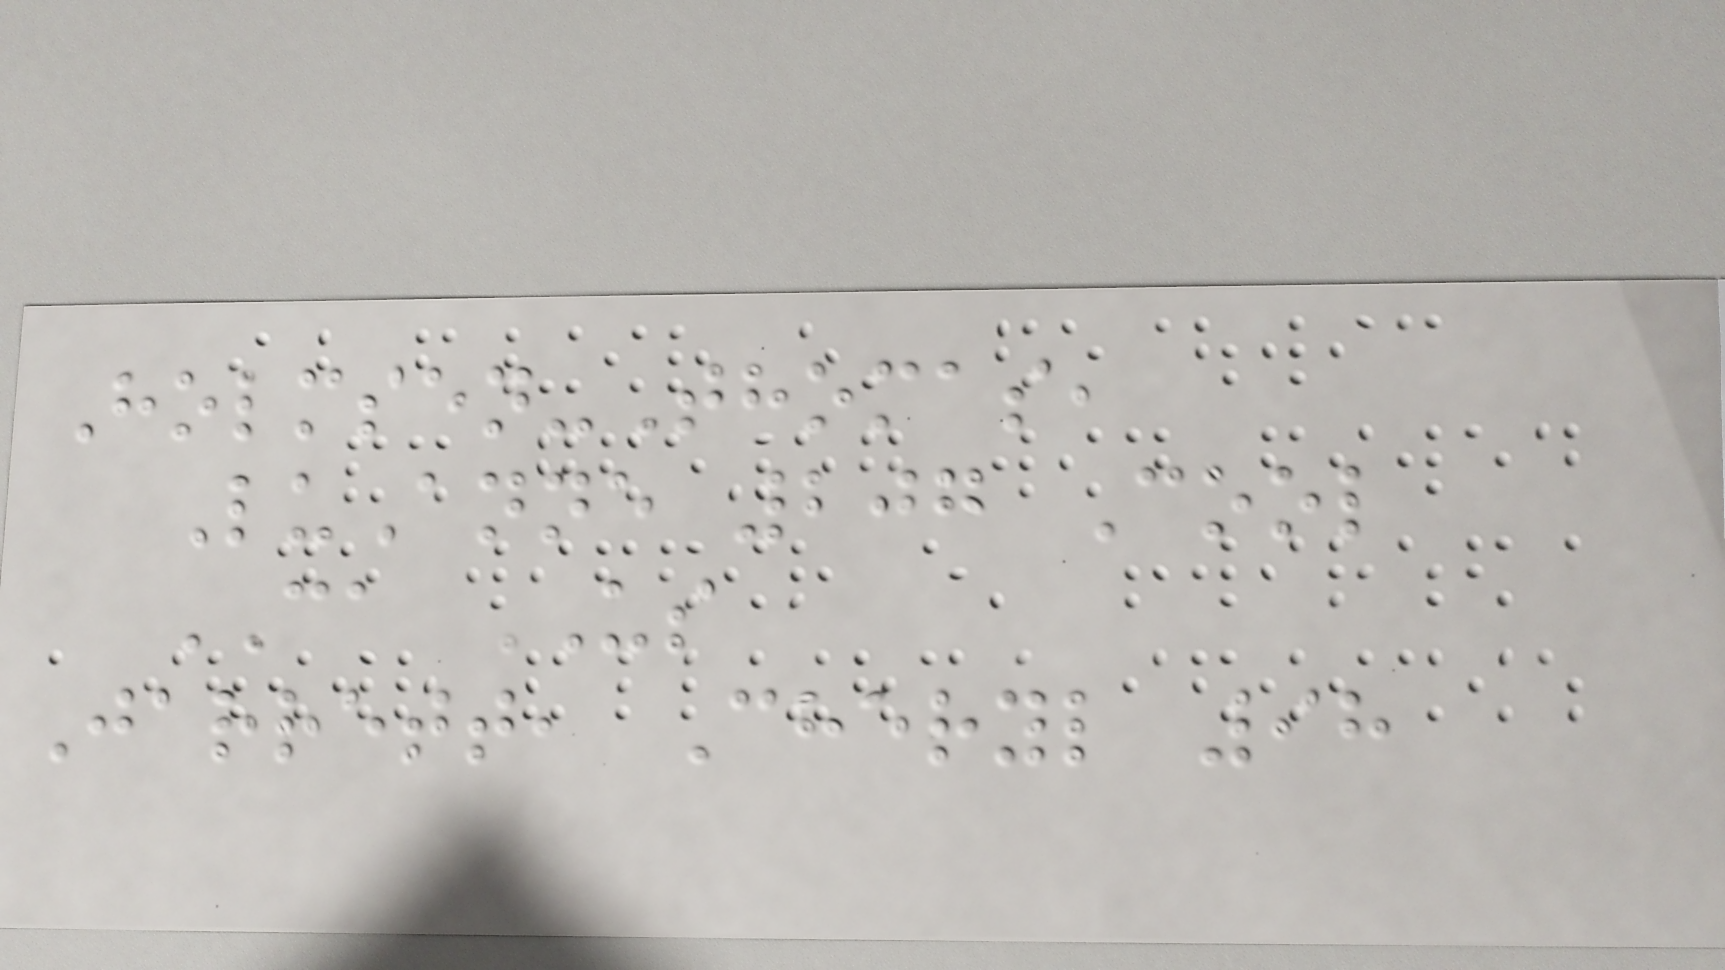Holmsen-Thomas,
LuAnne 207 Cool
CA US
Jarrett, Cheryl 98
